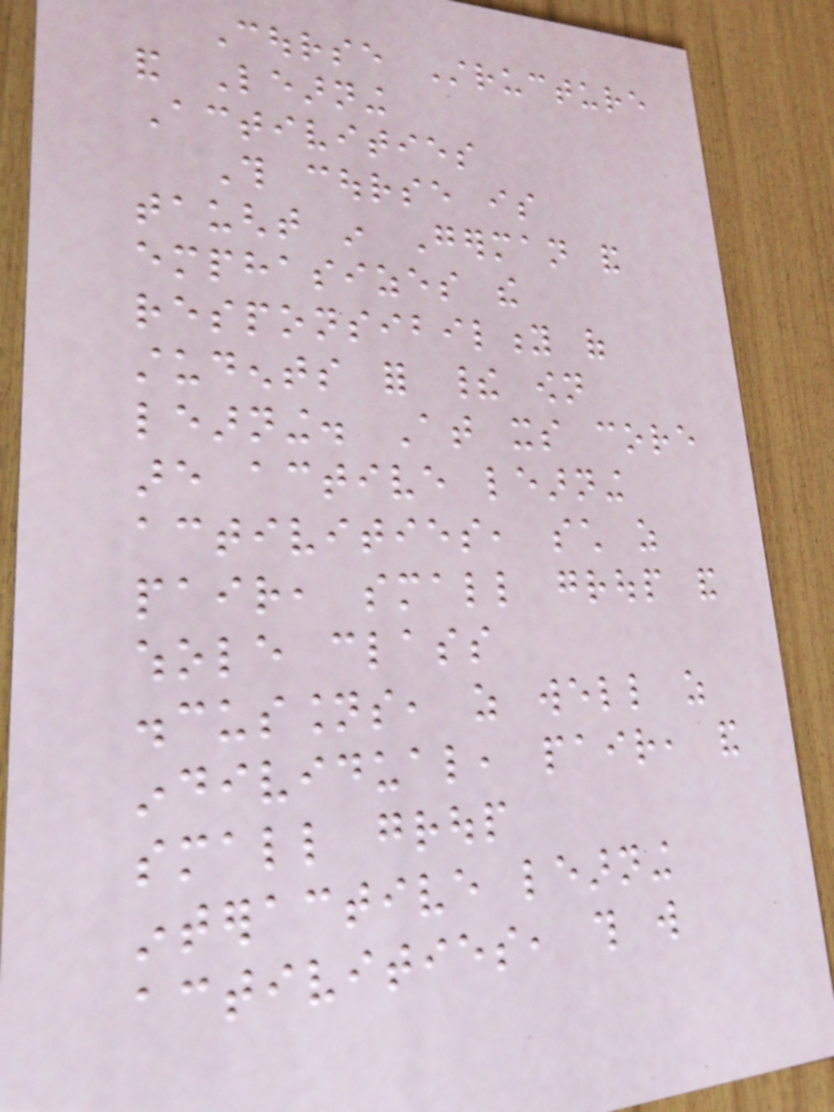Course Structure
and Learning
Activities
This course is
taught in German and
emphasizes the
responsibility of
students for their own
learning. At its core
are active learning
activities, such as
pair, small group and
whole class
discussions, as well as
individual, pair, and
small group
interactive learning
activities, this will
